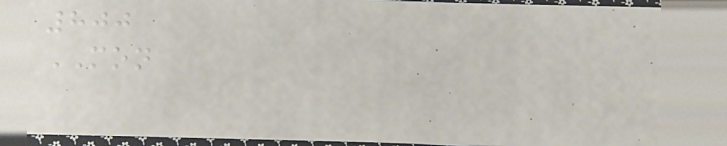800
MON
